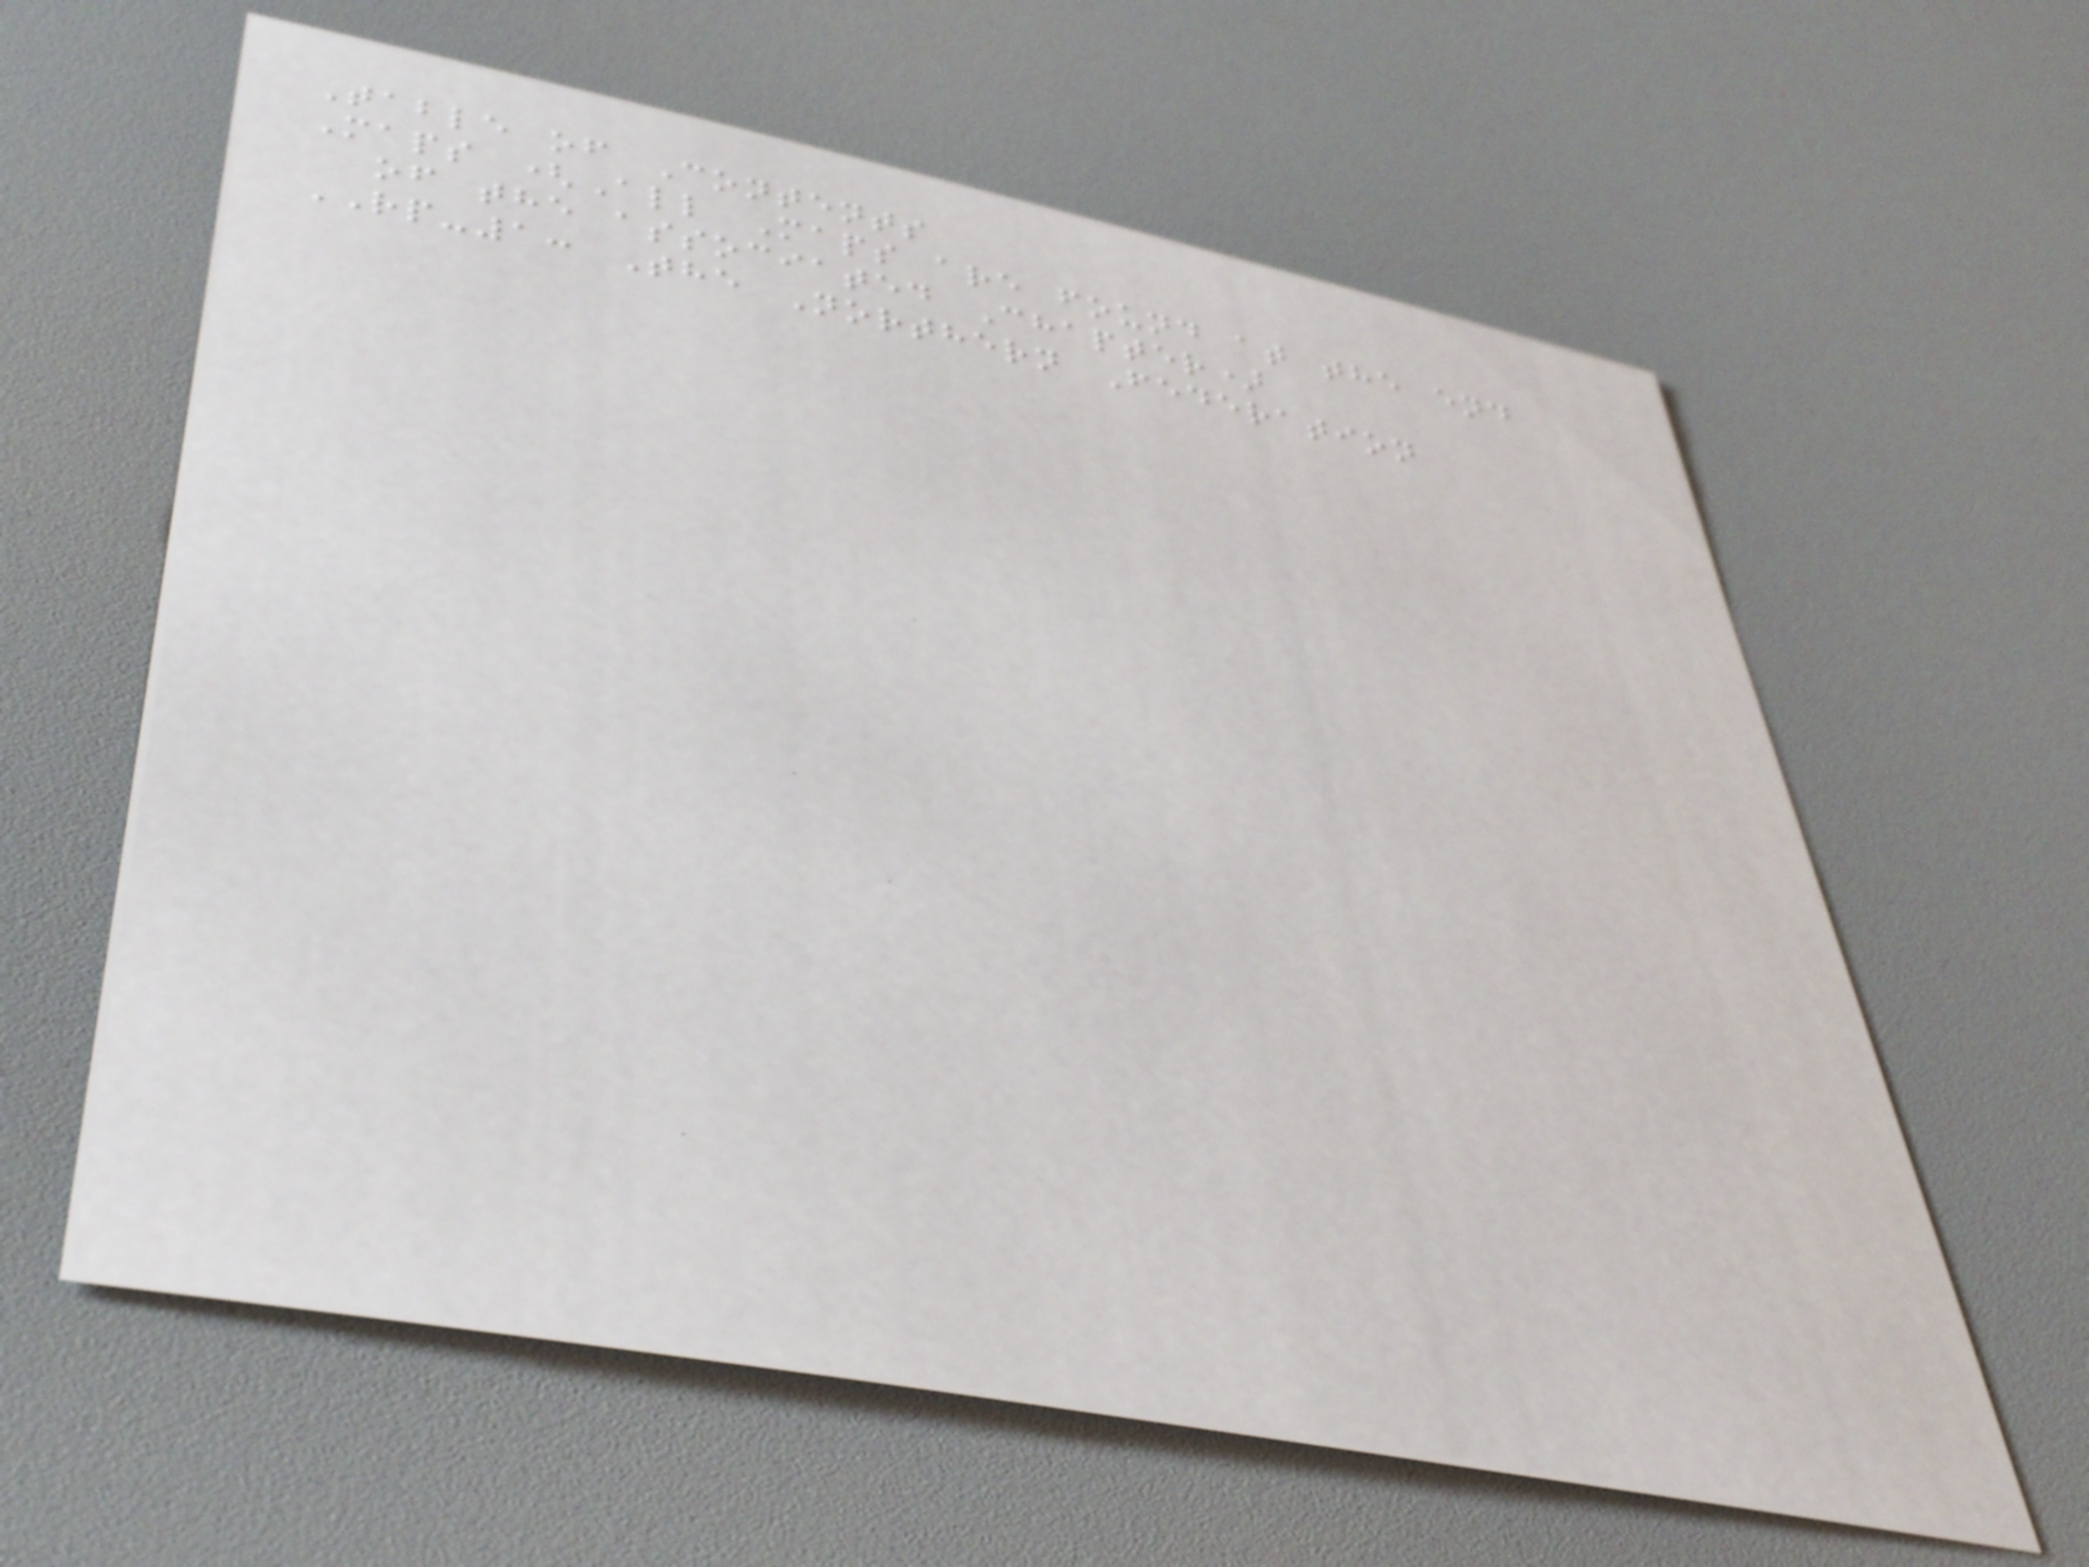Table of Contents
Maps (All Maps are found at the end
of the associated Chapter)
RP-1: The Northern Federation
